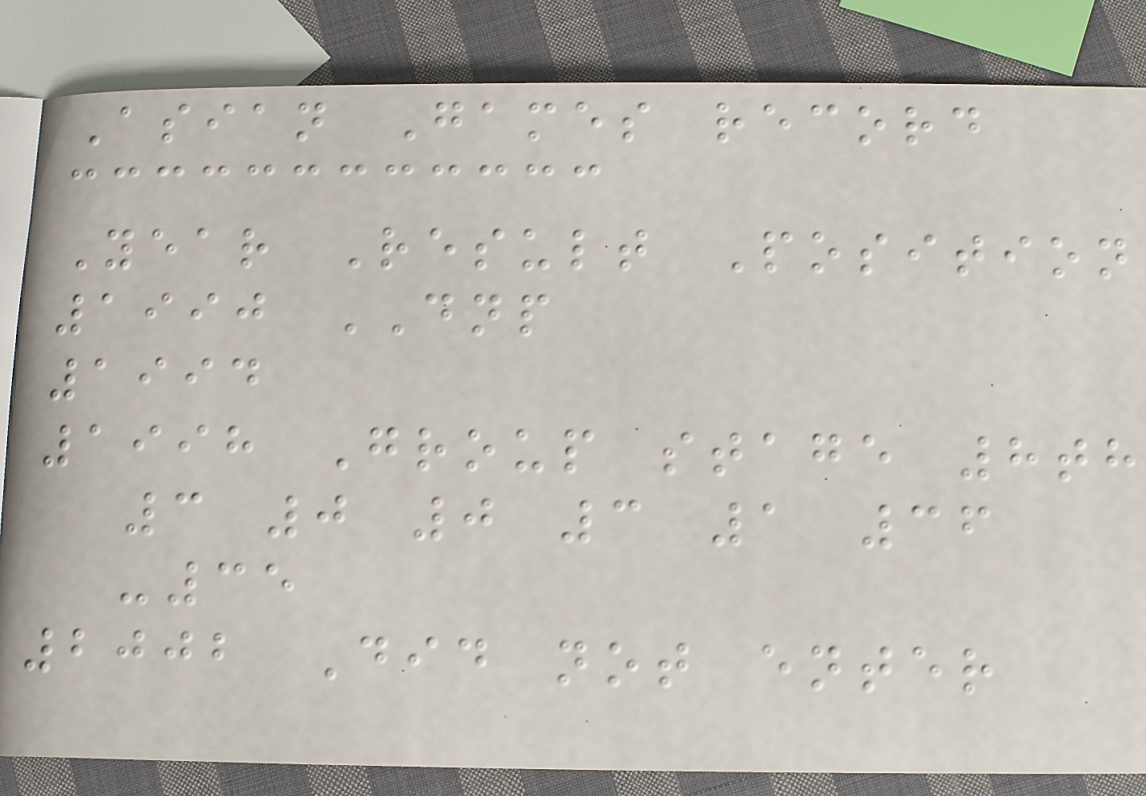Asian Games record
Year Result Position
1990 DNP
1994
1998 Group stage 8th
3 0 0 3 1 36
-35
2002 Did not enter
